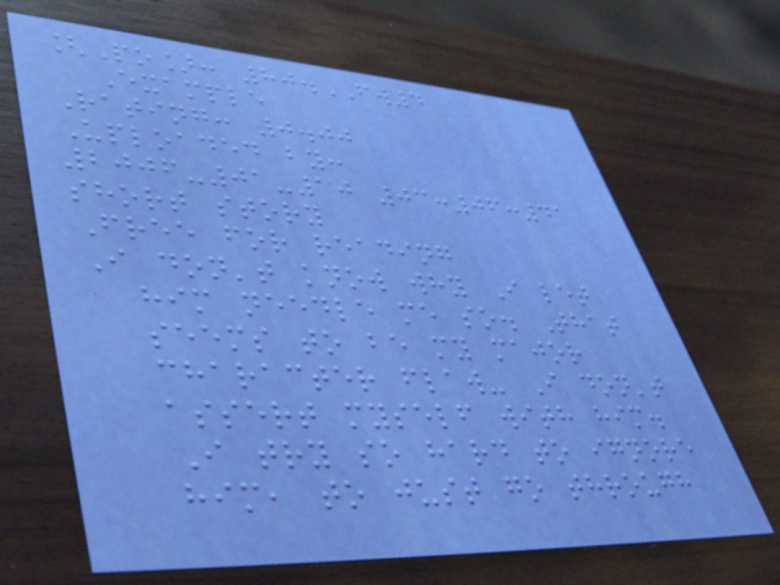[Po]: 80.FW4
Example
Rating: 0.00
Uploaded by:
2006-01-10 03:06:41
short story
Free for reading
I don't know why I let
him needle me so. That
seems to be my major
character flaw- I don't
assert myself with him.
I try so hard to ignore
him, to just go through
